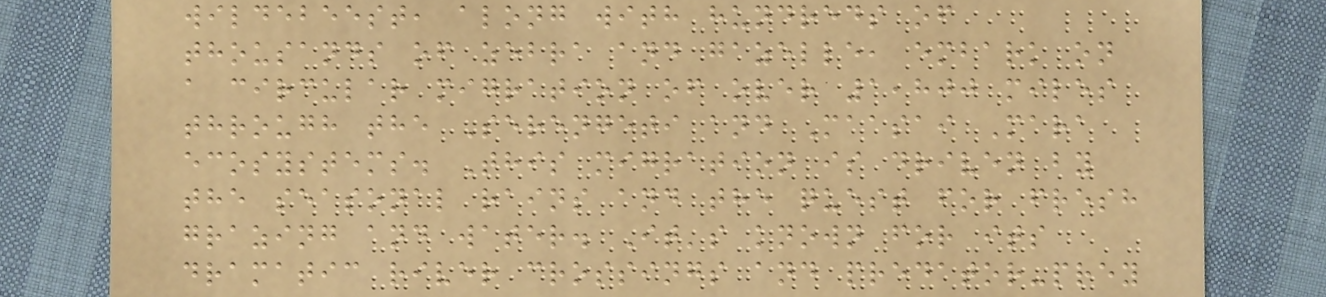wildebeest, along with hundreds of
thousands of zebra and gazelle, embark on
a circular migration of over 1,800 miles
through the Serengeti and Maasai Mara
ecosystems. This migration is driven by
the seasonal rains and the quest for fresh
grazing and water. It's known for its
dramatic river crossings and predator-prey
